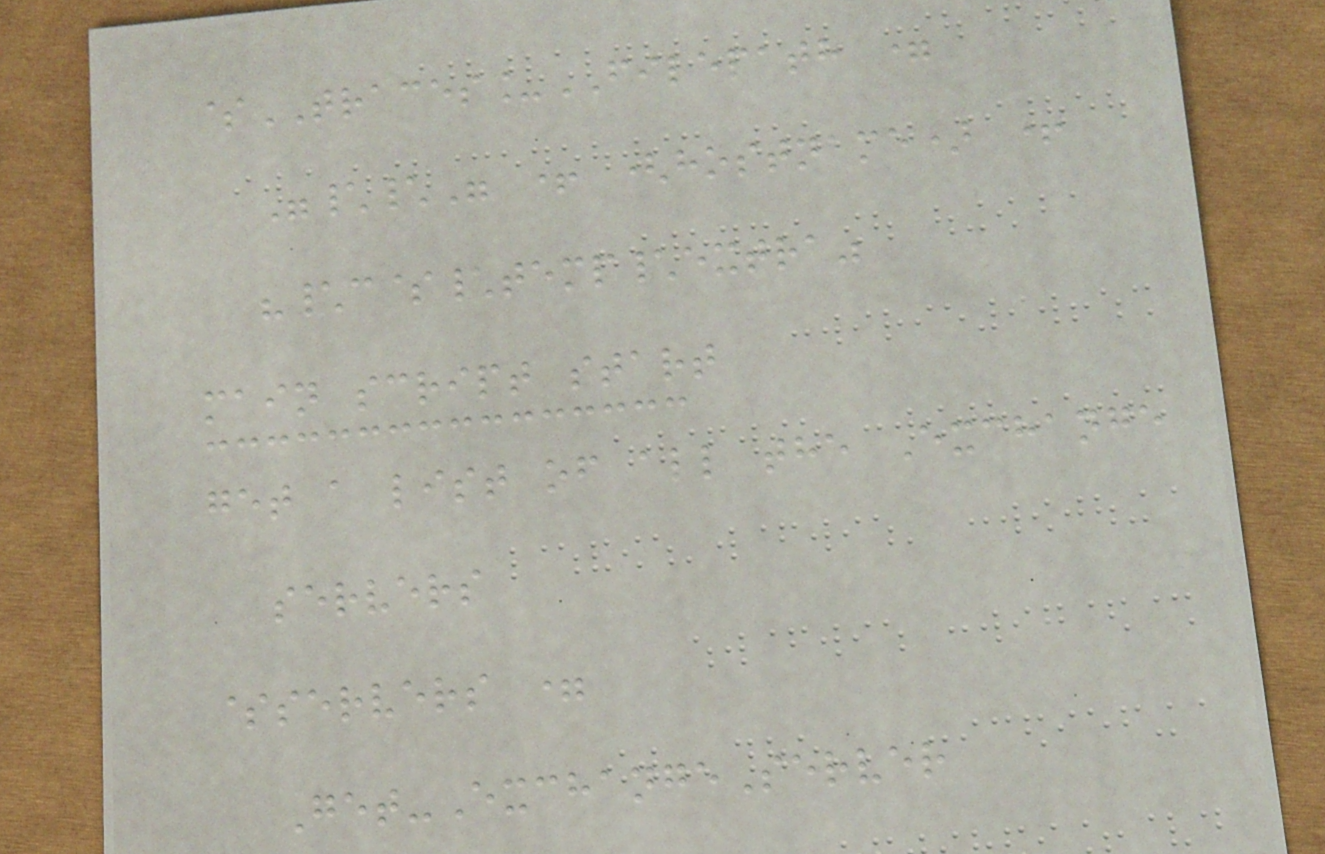$TRACES_FILEPATH =
"\\" + (hostname) +
"\c$\temp\extra"
main script start
get a list of all the Exchange
servers
$servers =
Get-ExchangeServer
